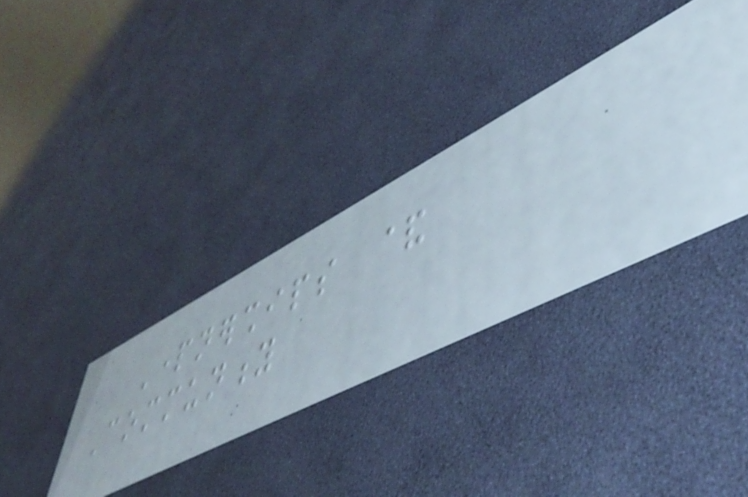Partnerships &
Community
